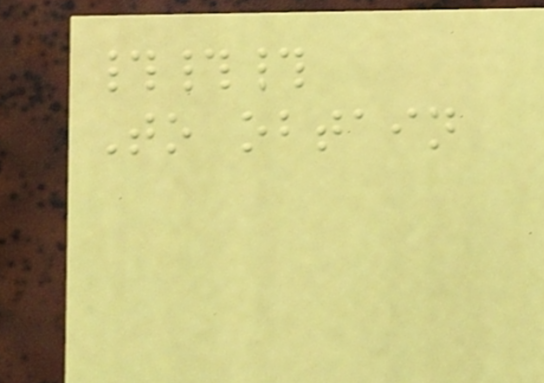###
To obtain
